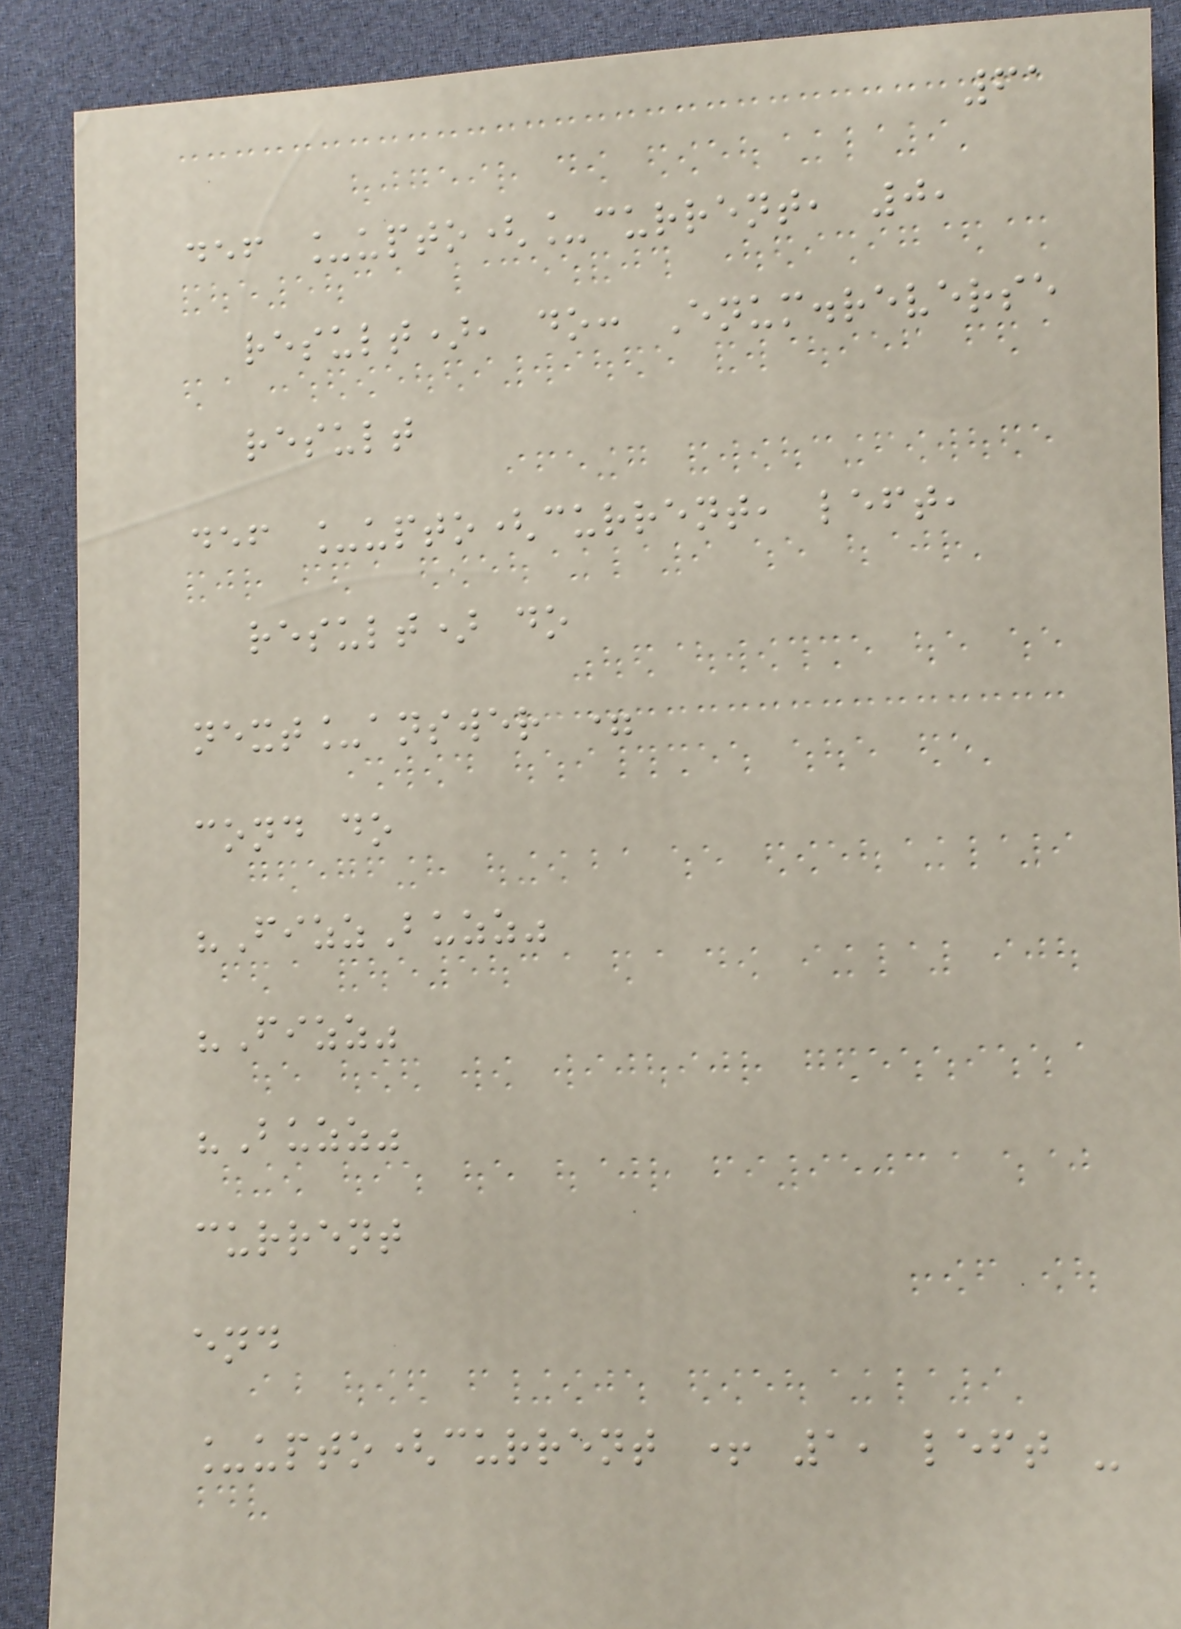61
def _upto(_current, 0,
result), do: Enum.reverse
result
def _upto(current, left,
result) do
next_answer =
cond do
"FizzBuzz"
"Fizz"
"Buzz"
current
end
_upto(current + 1, left -
